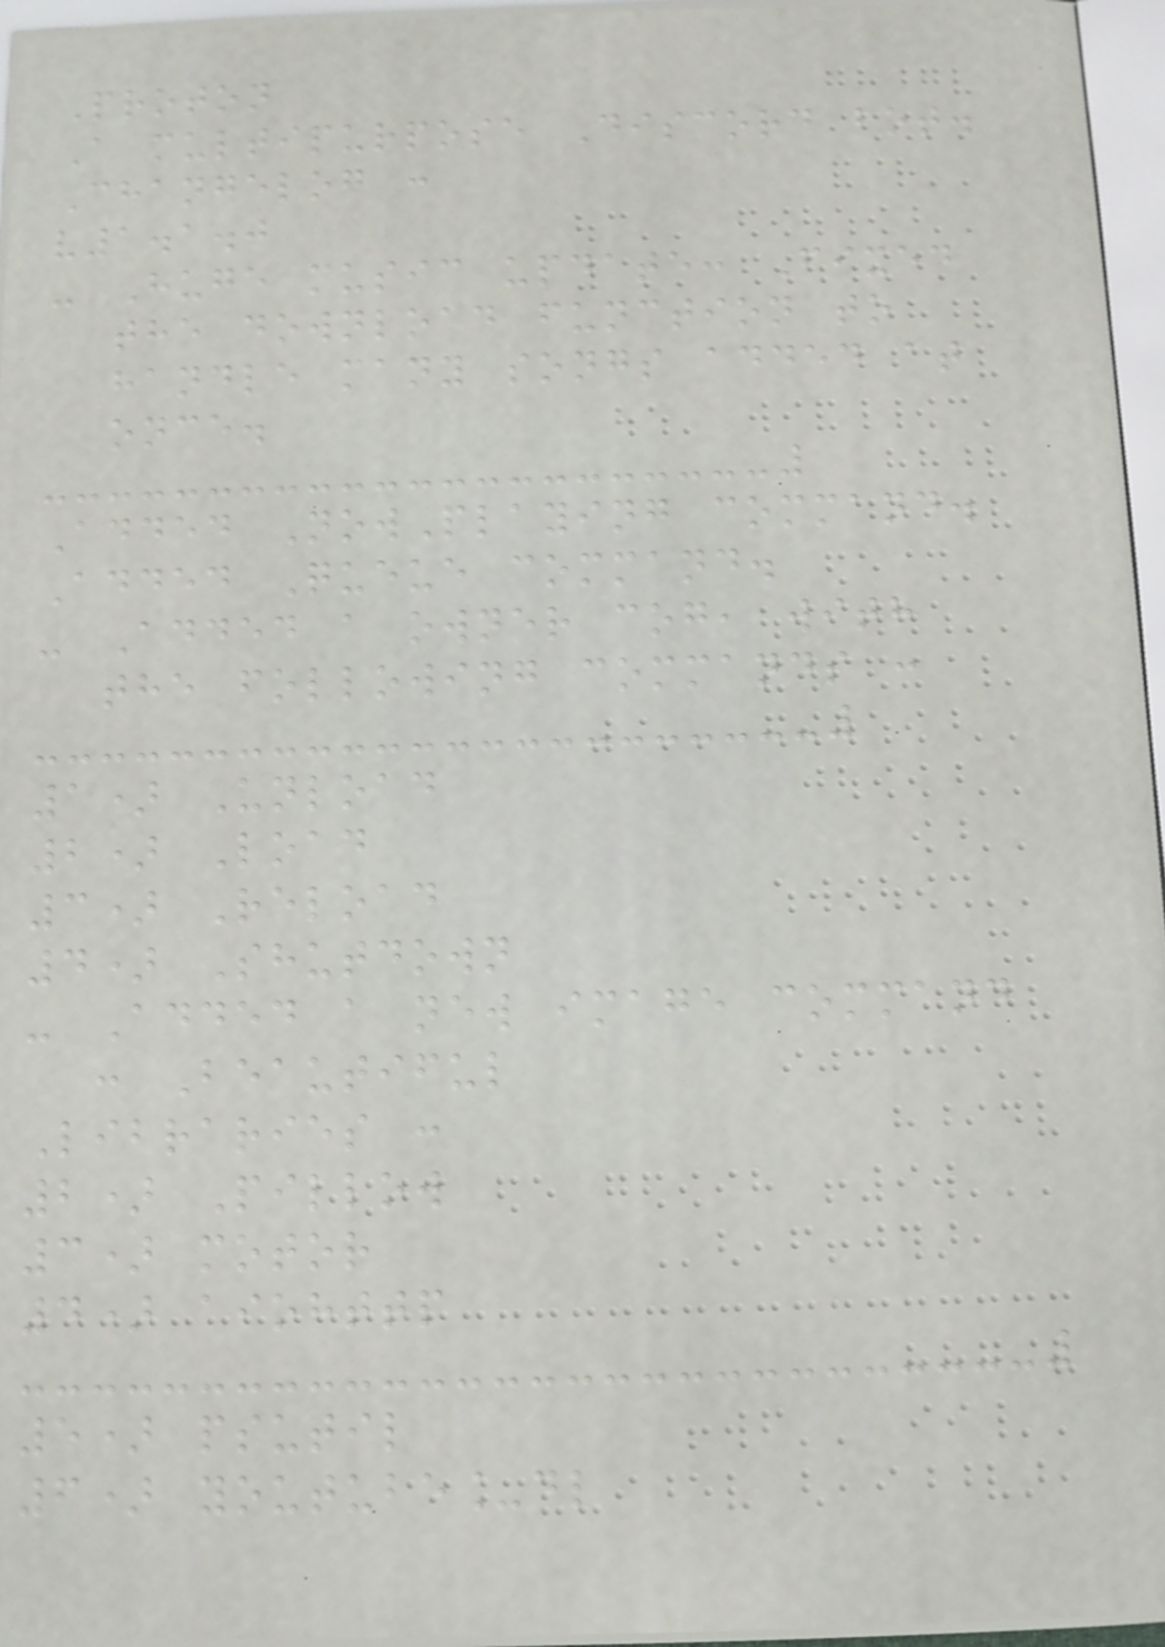Proton
A multipurpose Discord bot.
Changelog :
v1.1.0
- Huge music update: Fixed
the download function to
handle many songs added at
once.
Added NowPlaying command.
Added Queue command.
- Added a owner cog, with
the following commands :
1) Unload
2) Load
3) Reload
4) Shutdown
- Added a new image command
: Beautiful
Libraries :
2) Pillow
3) motor
4) aiohttp
5) psutil
6) youtube_dl
